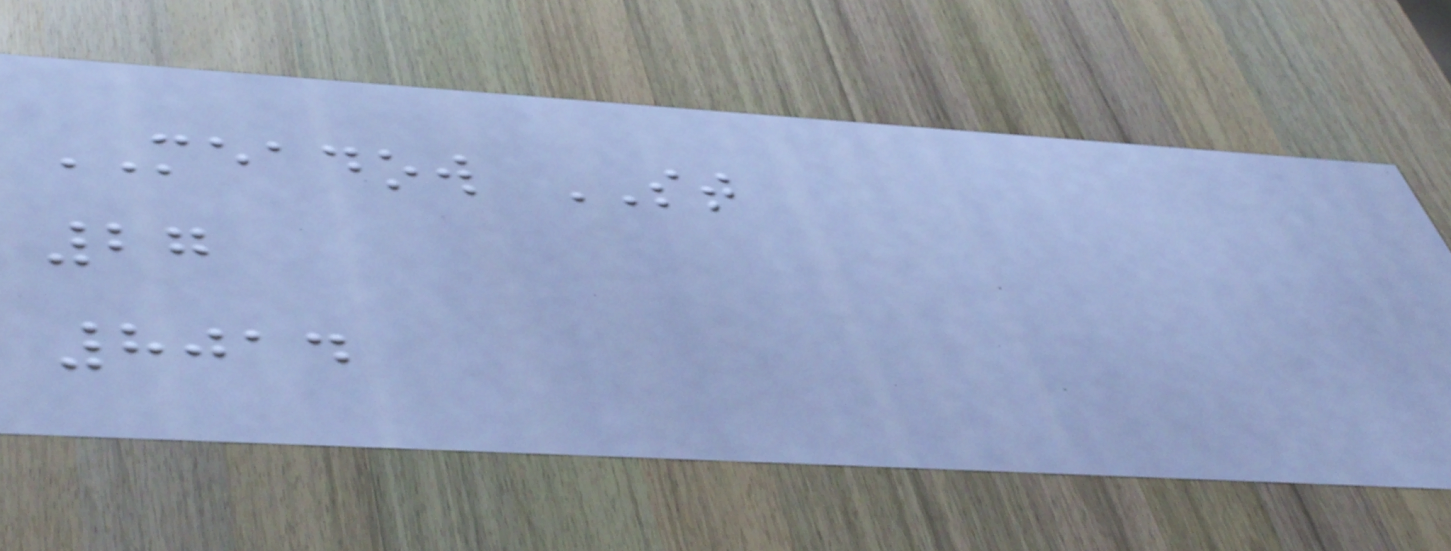MEADOW ST
27
8014
